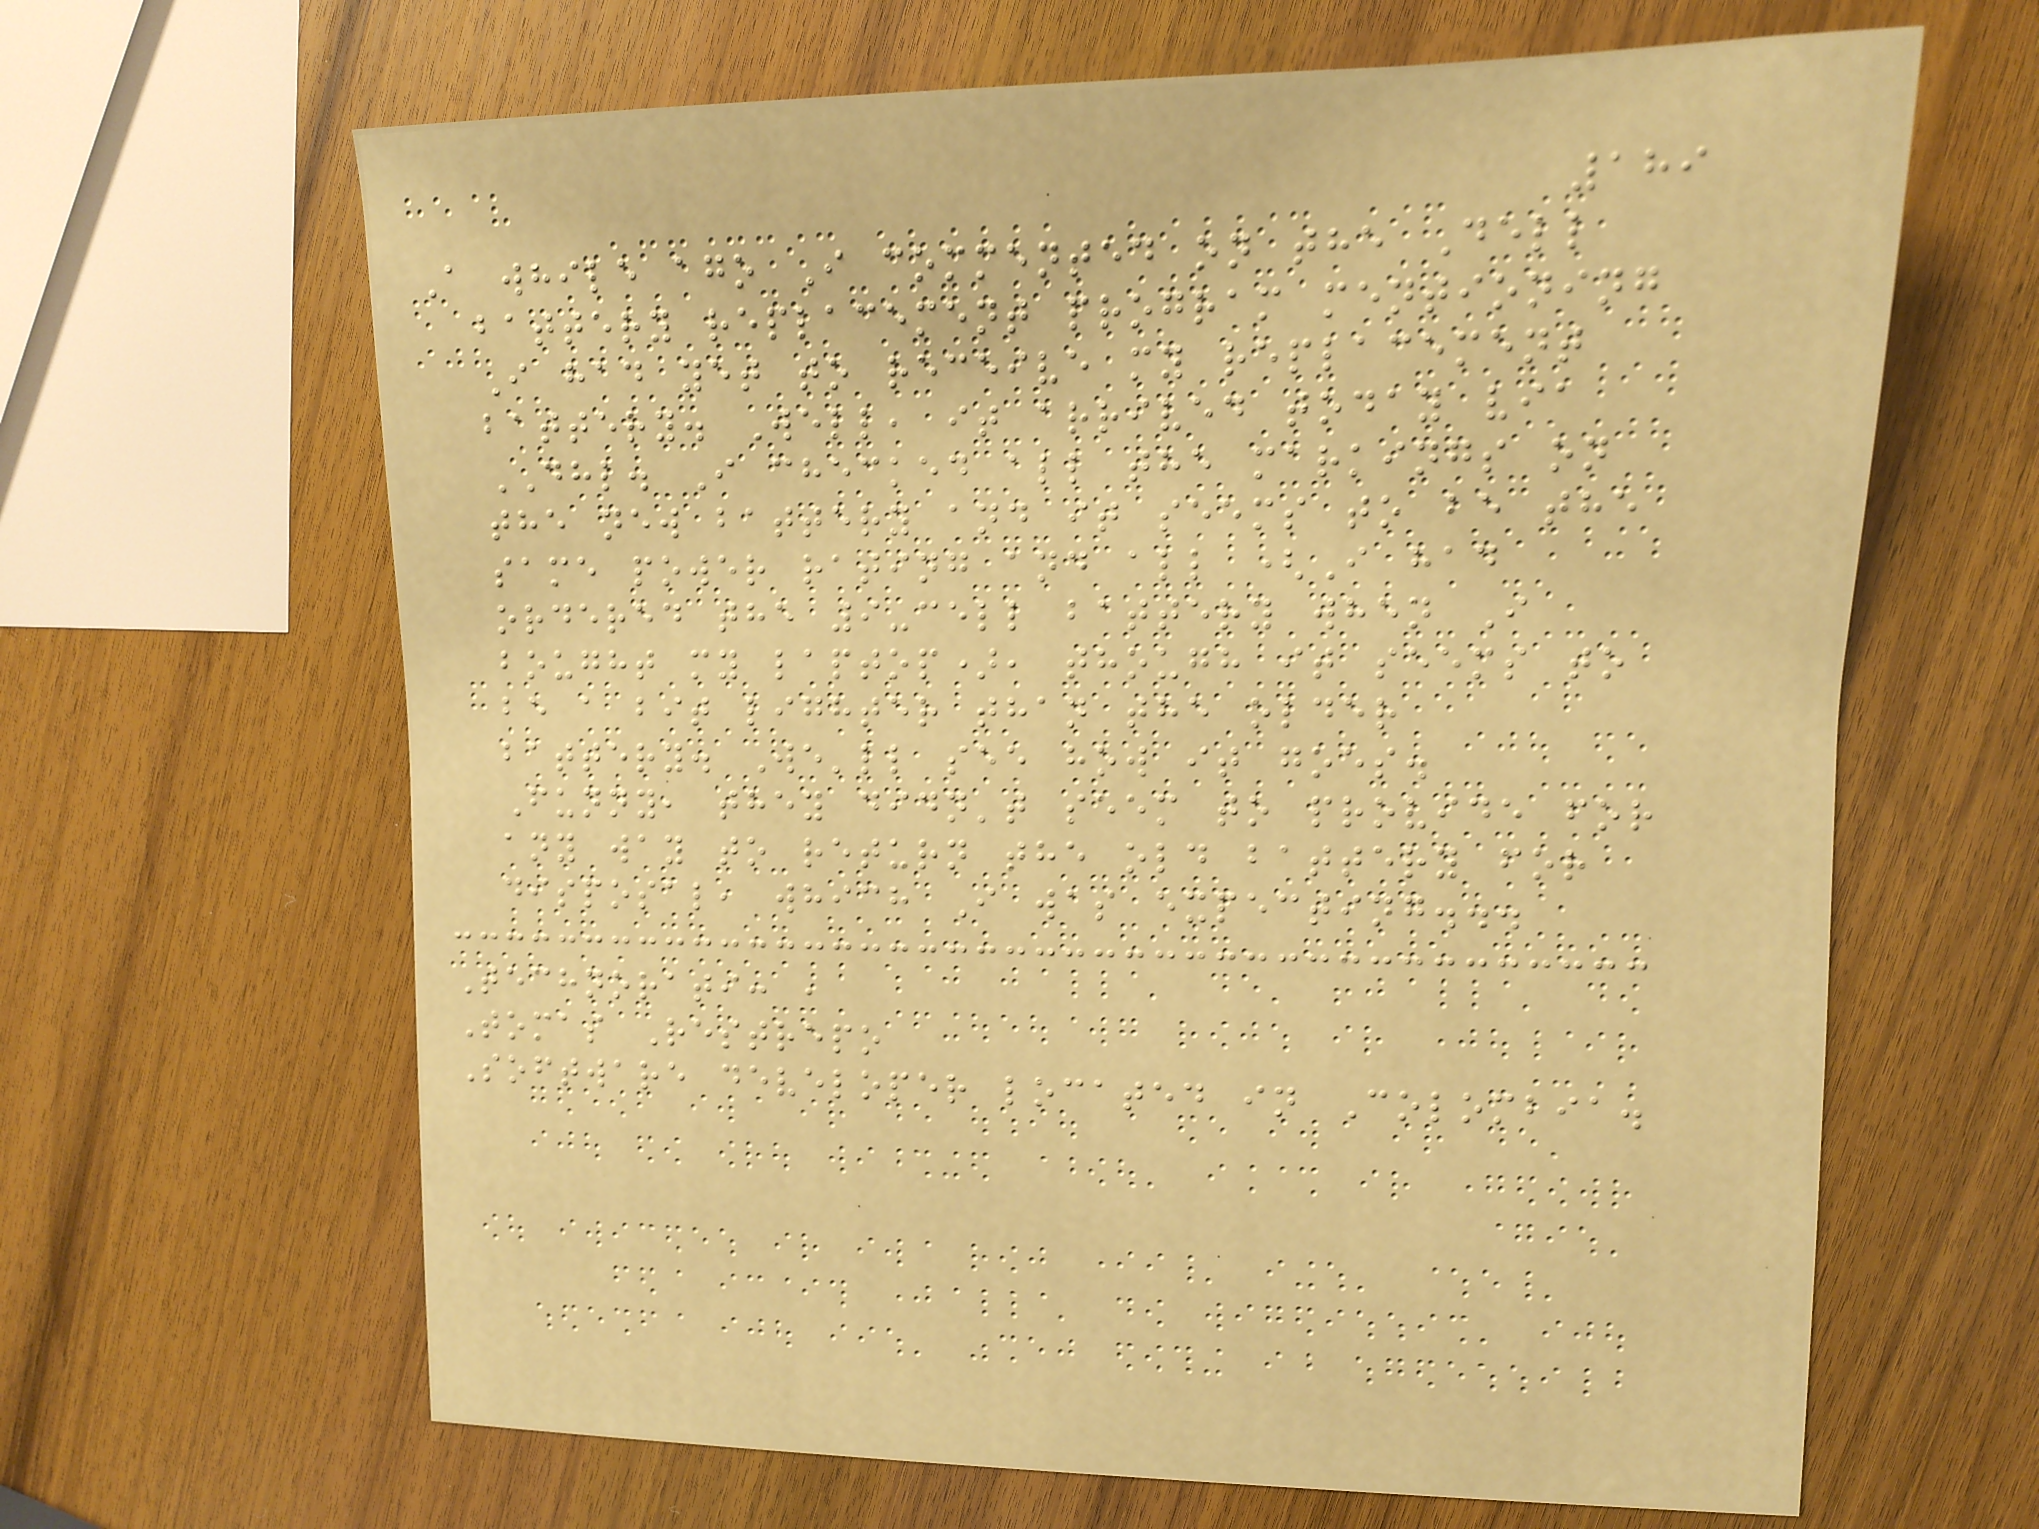189
A while ago I commented on the Dell
battery replacement program mentioning
I had yet to receive my replacement
battery. Well, it arrived today via
DHL. I checked all the markings on
the new battery and it seems to be the
same power rating and all (I had
ordered the 9-cell battery when I
bought my laptop), though it seems to
be a bit lighter than the older
battery. We'll see how it goes.
Funny, they didn't seem to provide for
any way to return the old battery for
disposal, which I was expecting...
Technorati: ,
Tomas Restrepo
Software developer located in Colombia.
